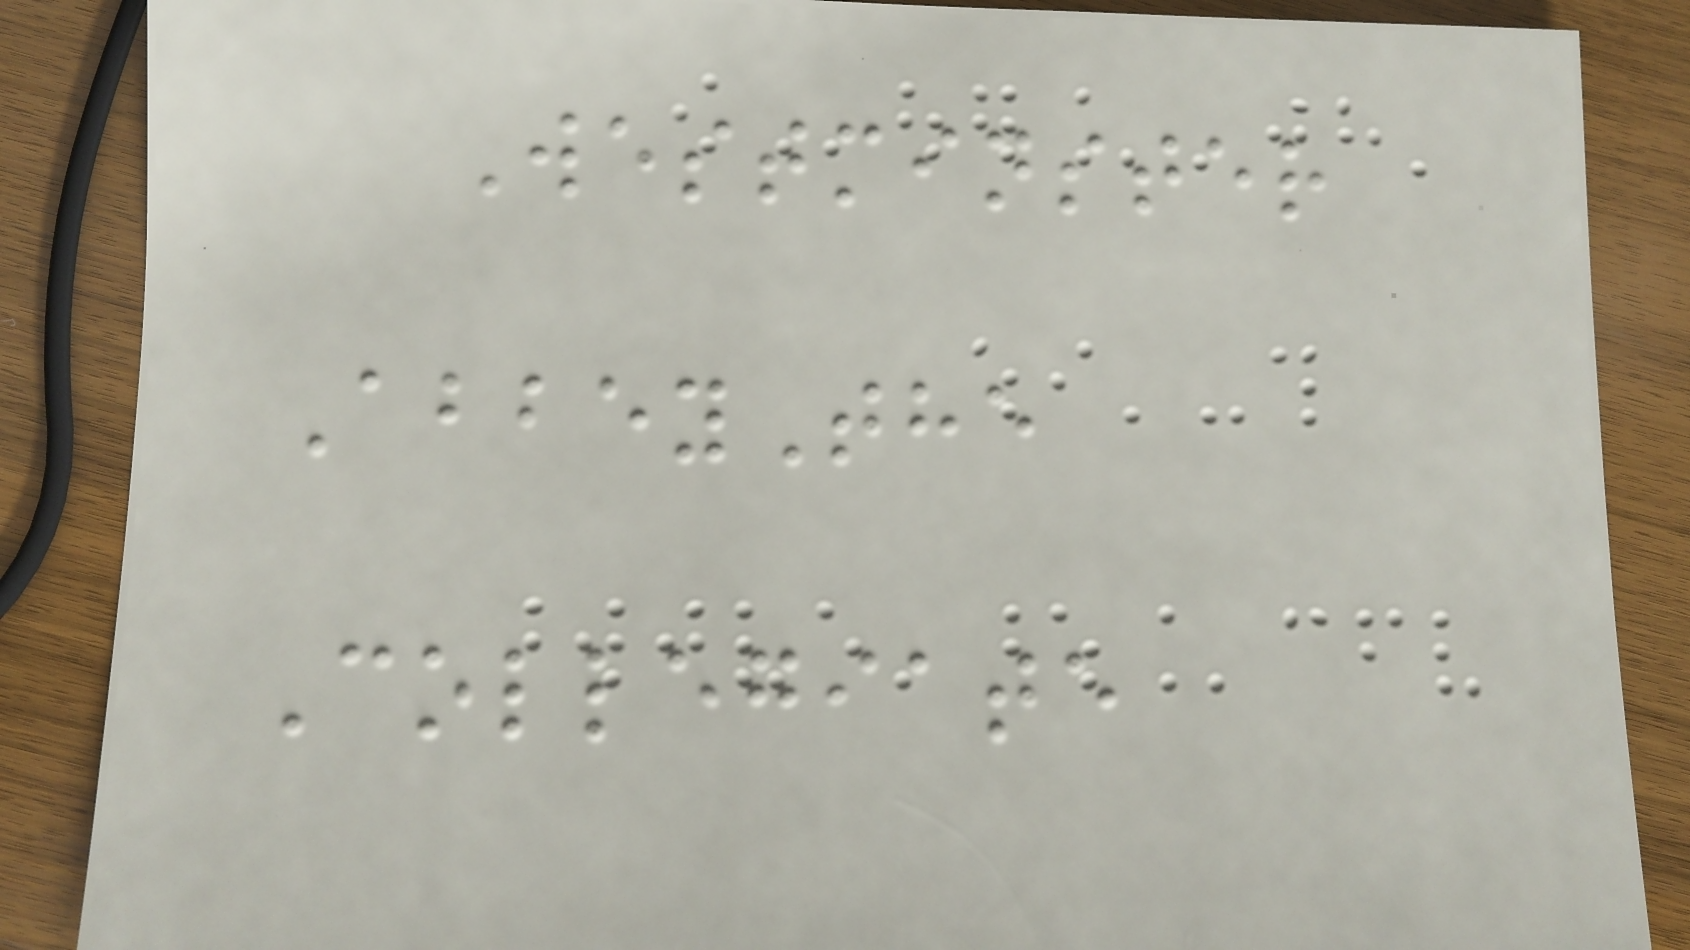Westminster
AbbeyThe
Collegiate
